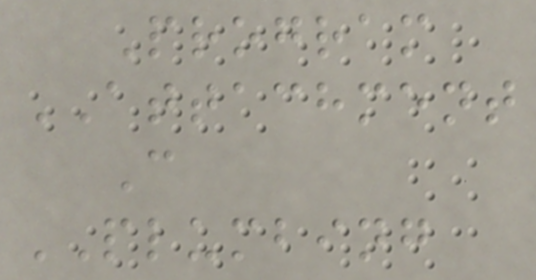Program
ATTACHMENT
C
PLUMBING
